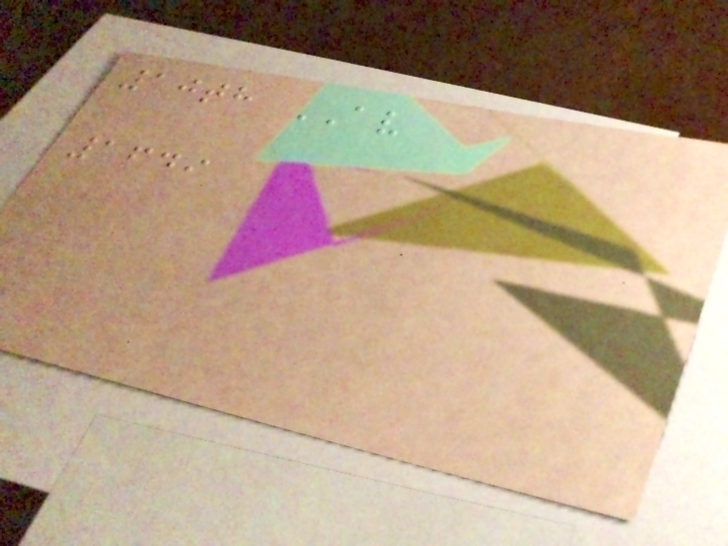10th AV
1649
